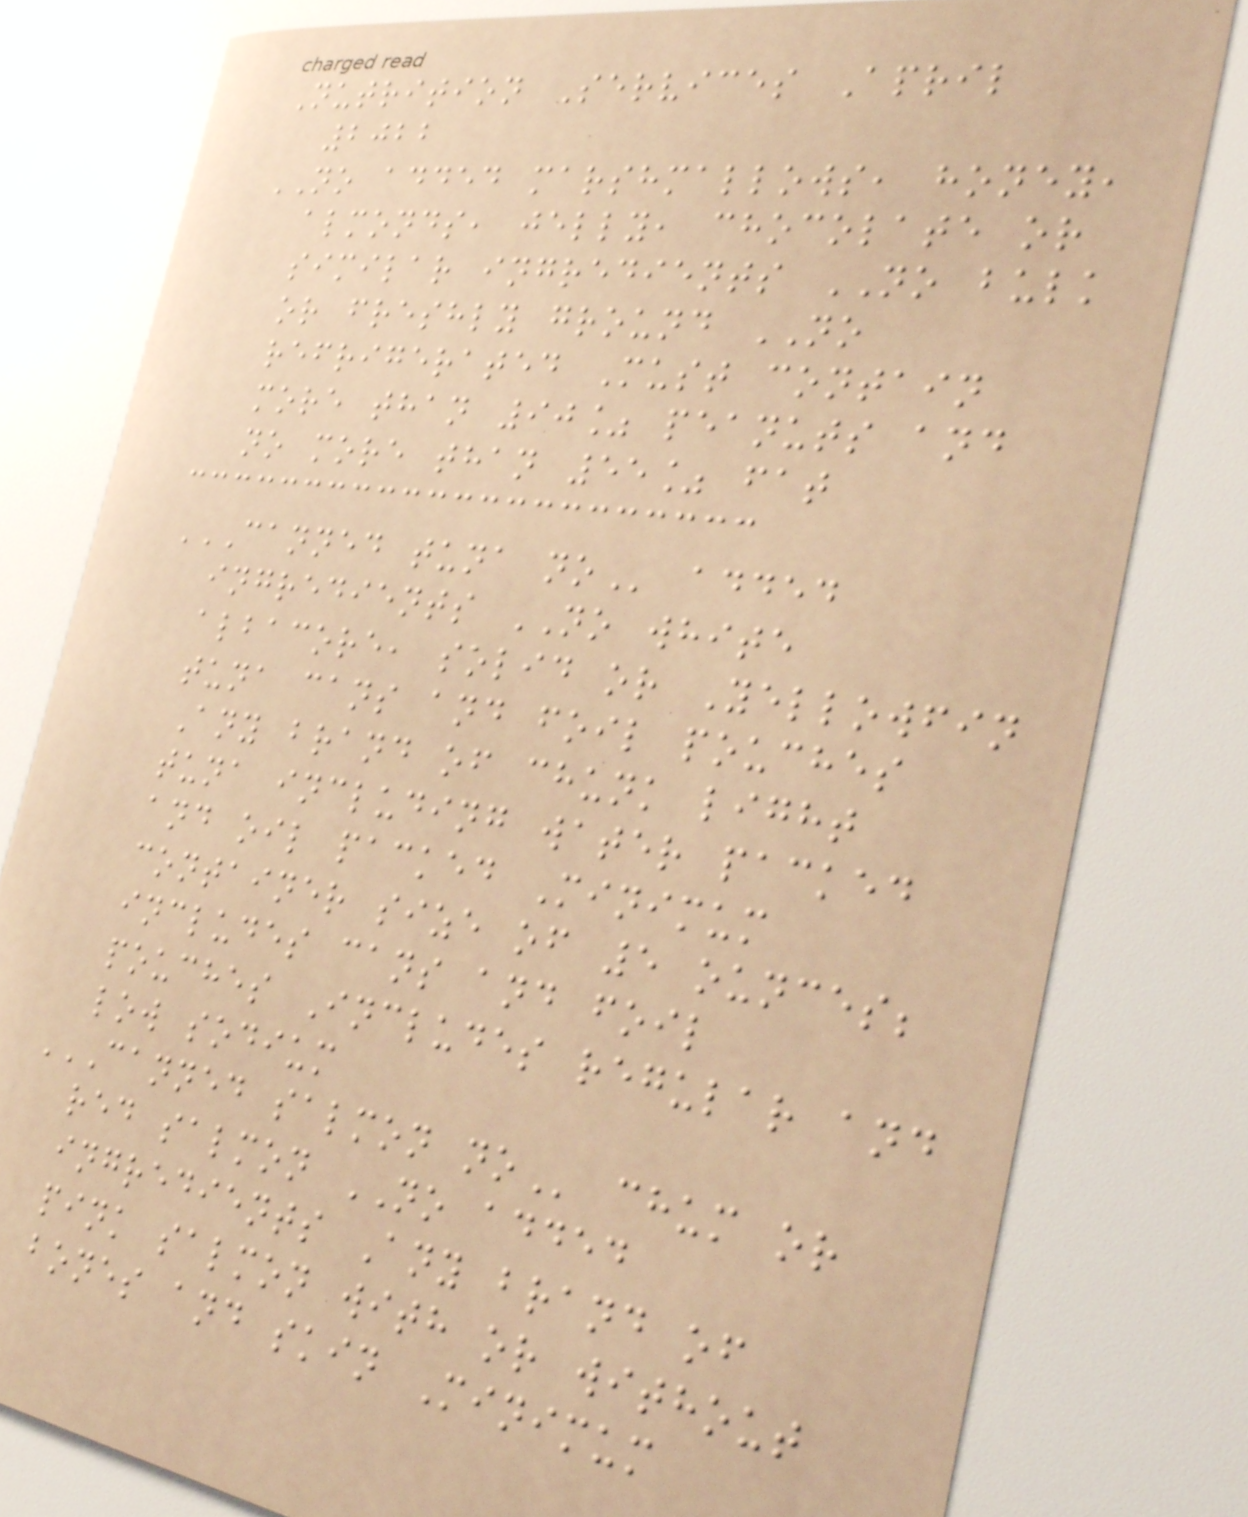Nutrition Services April
2022
NO added marshmallows, honey,
almonds, jelly, chocolate or
similar ingredients NO bulk
or freshly ground NO
refrigerated Must contain
more than 90% peanuts and
no more than 55% fat
CANNED TUNA NO added
ingredients NO white
albacore, solid or Yellowfin
tuna cans and foil pouches
Any brand of chunk light
tuna including water packed
and oil packed Minimum
container size of 5 ounces;
includes cans and foil
pouches Includes regular and
low sodium
CANNED SALMON NO chum or
red salmon NO added
ingredients Any brand of
pink salmon with or without
bones and skin Minimum
